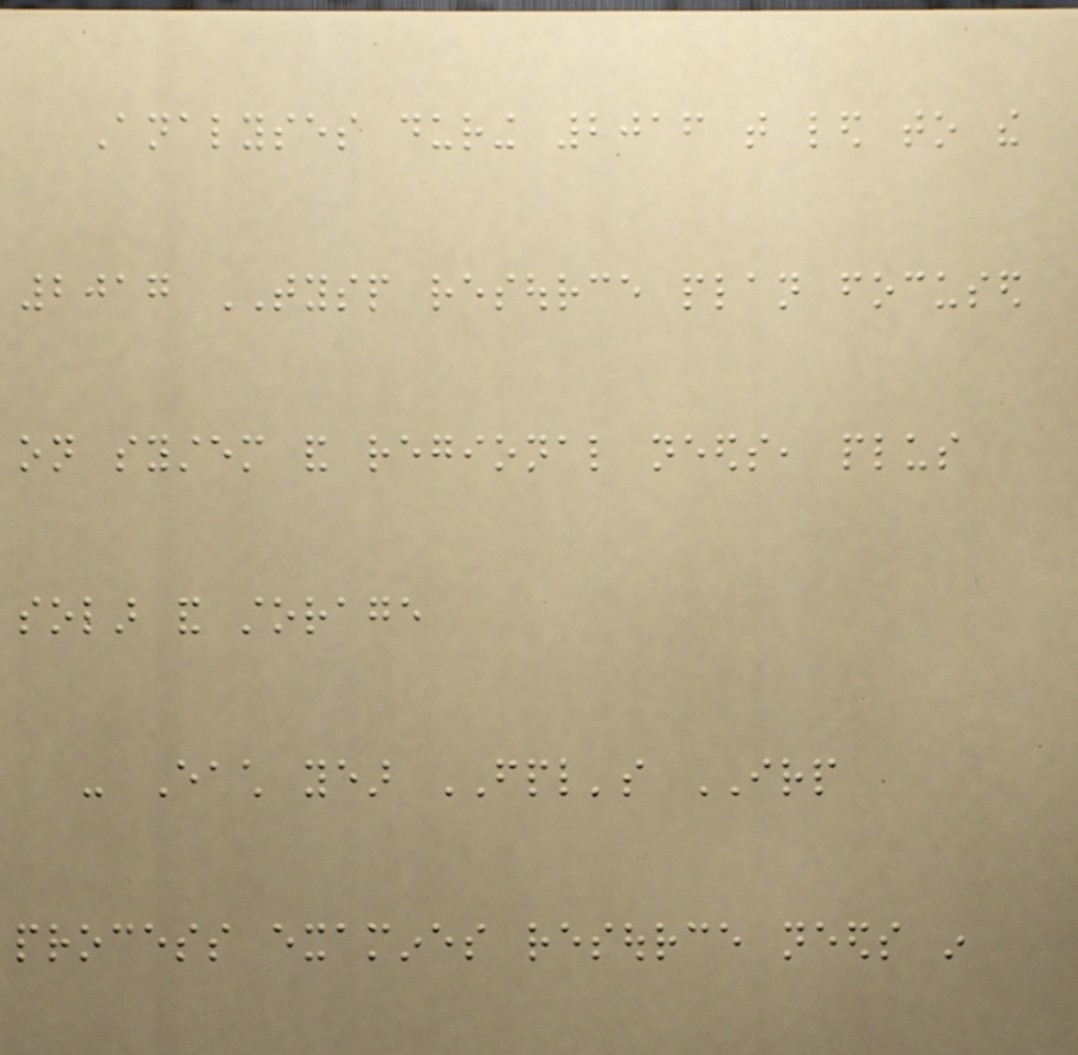Analyses during 2016 that led to the
2017 TYSP resource plan focused
on system and regional needs, plus
solar and storage
- Each year FPL's IRP
process examines resource needs in
